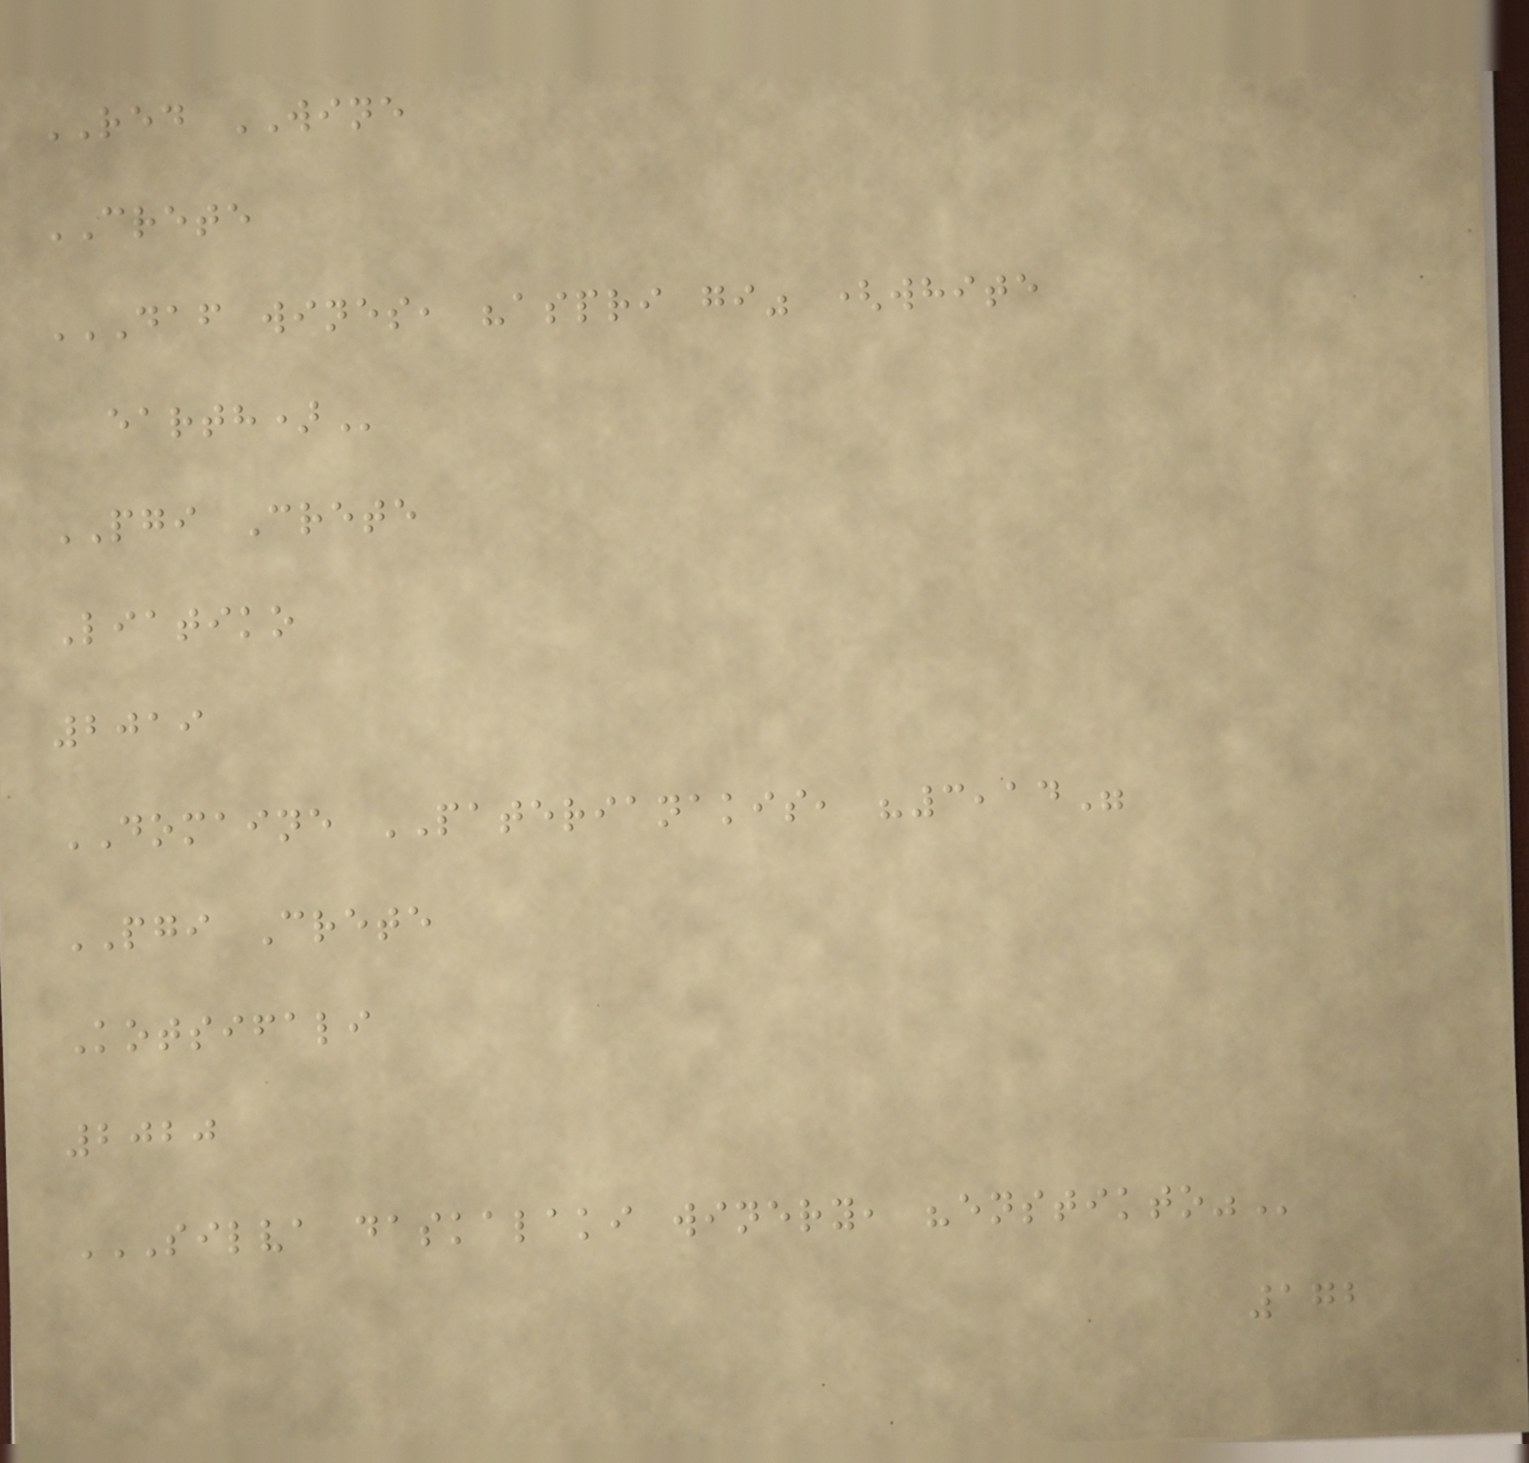RED WINE
CRETE
DAF WINES, "ASPRI GI" (WHITE
EARTH)
PGI Crete
Liatiko
2019
DOMAINE PATERIANAKIS, "3,14"
PGI Crete
Kotsifali
2020
SILVA DASKALAKI WINERY, "ENSTIKTO"
172
